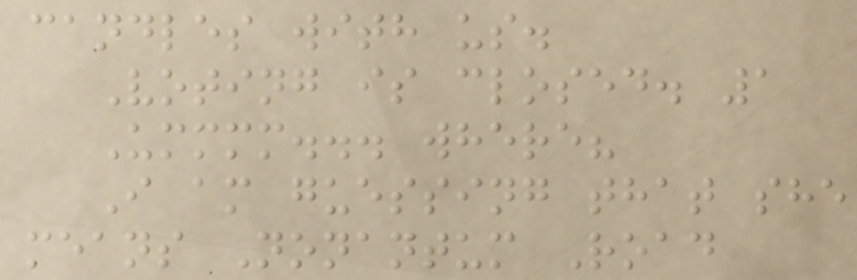candles with us.
Voting is closed. 1
Ummmm... where?
I am guessing that she
means Nonantum Road
